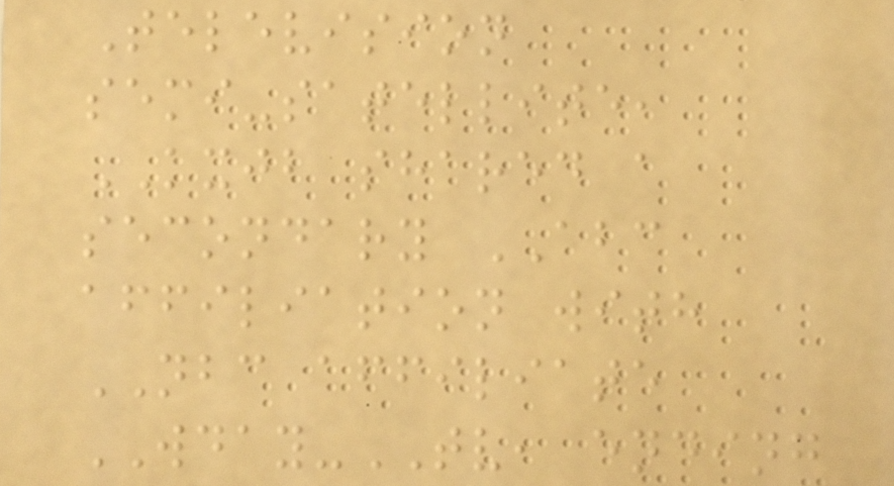Television
semi-satellite,
KXJB shared a
secondary ABC
affiliation with
NBC affiliate
WDAY-TV, ending
